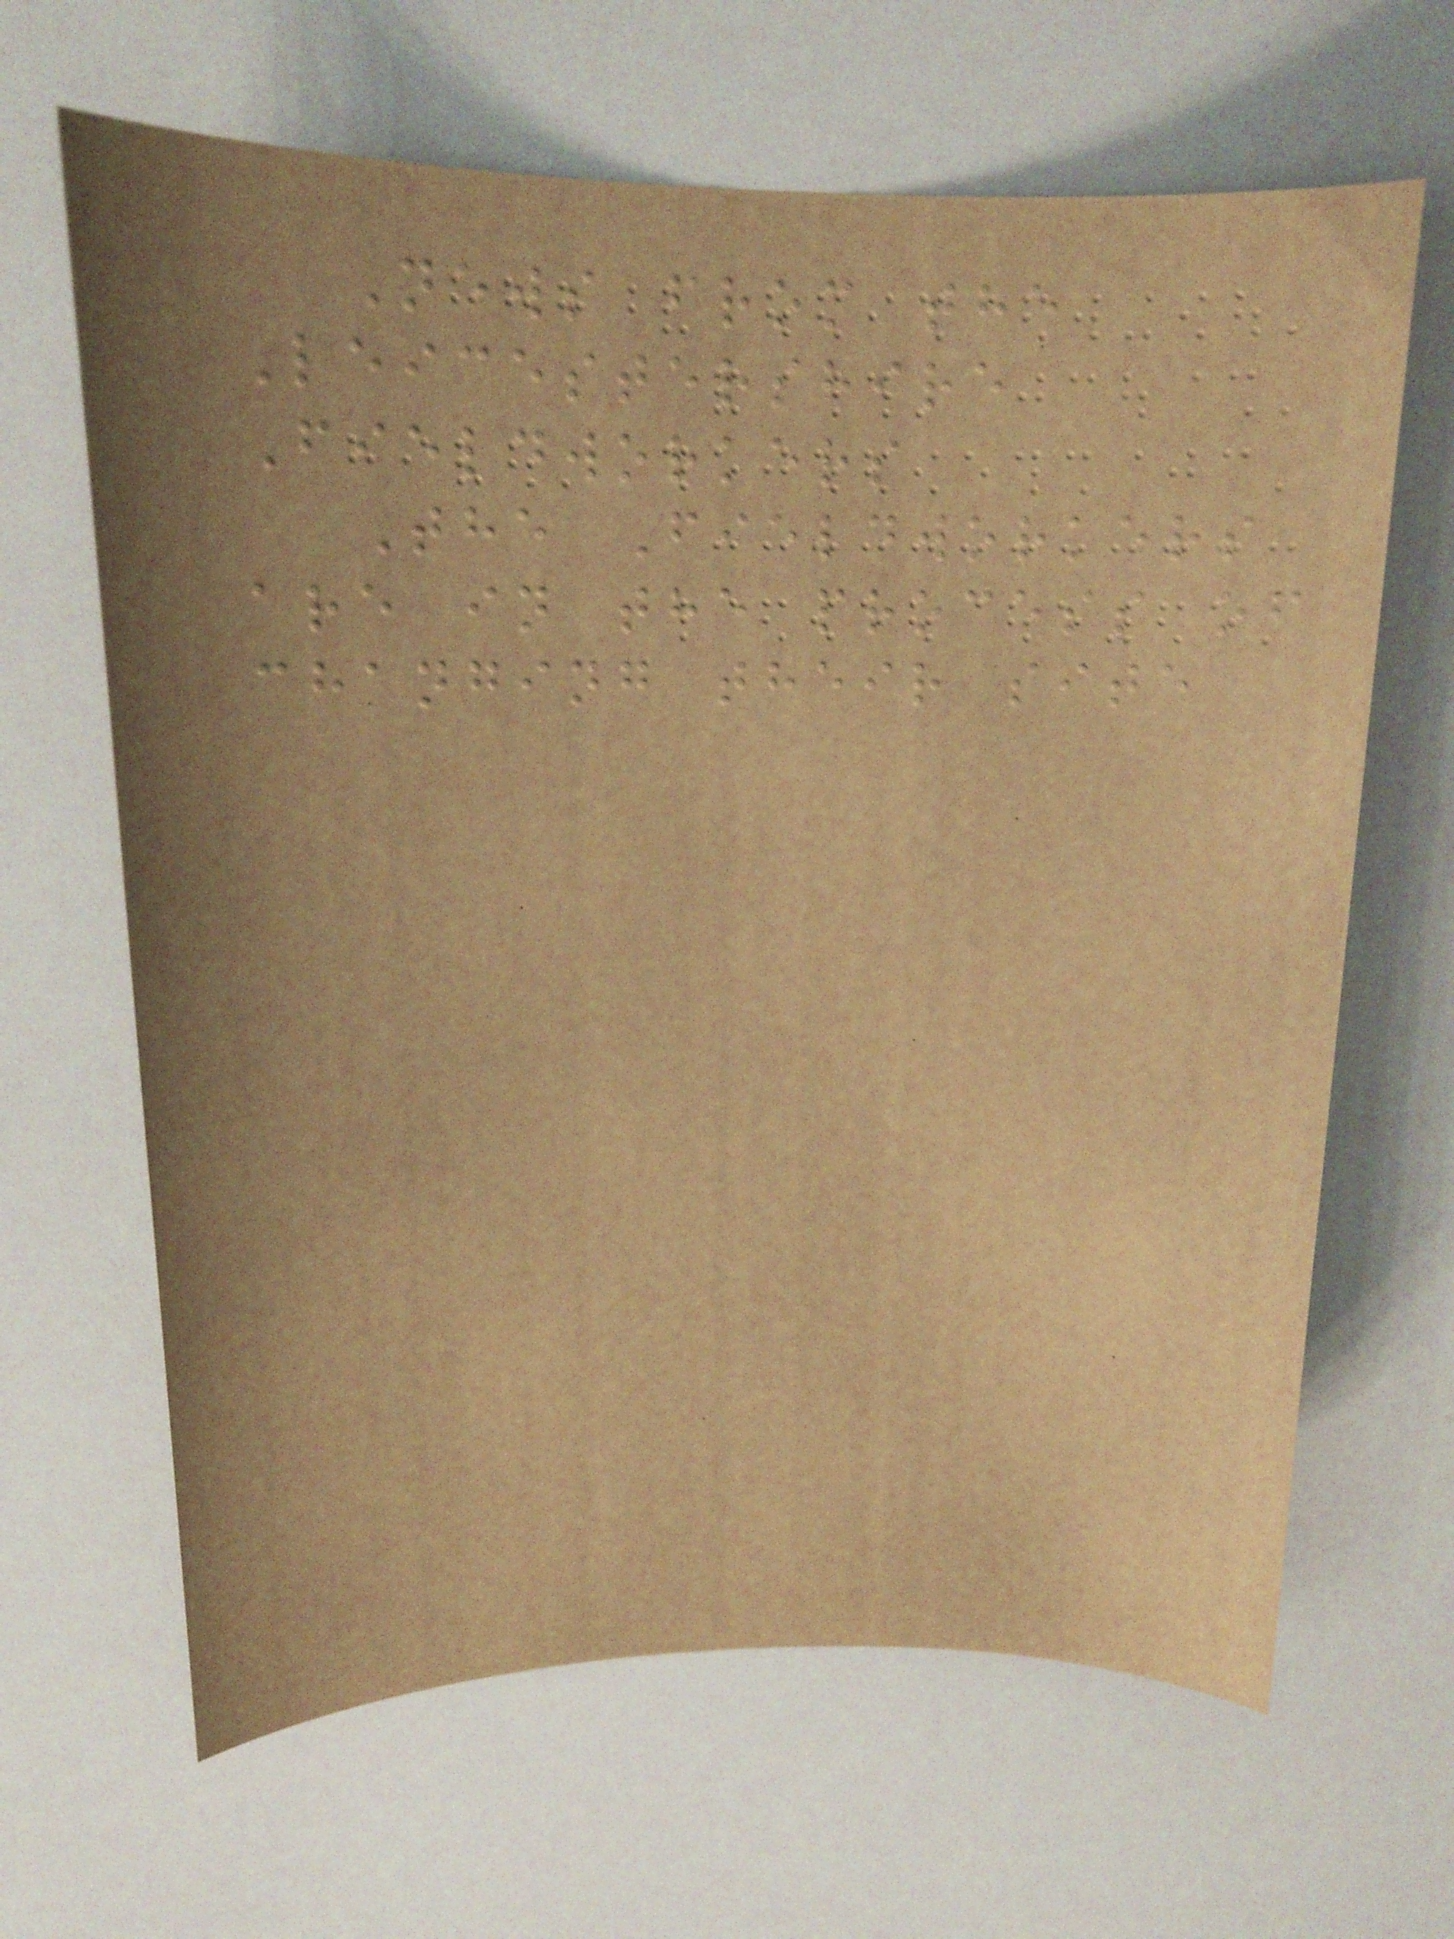News from the
Leicestershire
Fieldworkers
The Fieldworkers
are in the process of
changing their site
